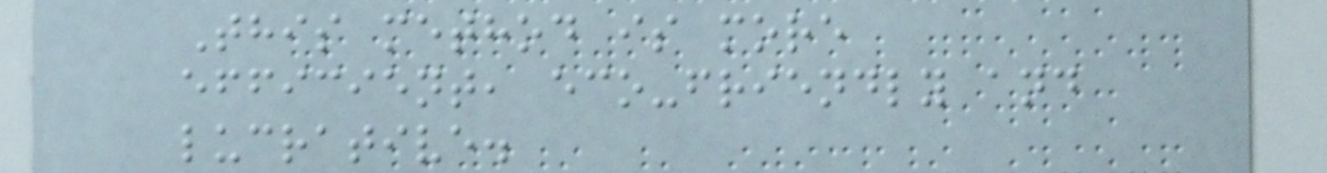This method is more
efficient, eco-friendly and
lucrative.
